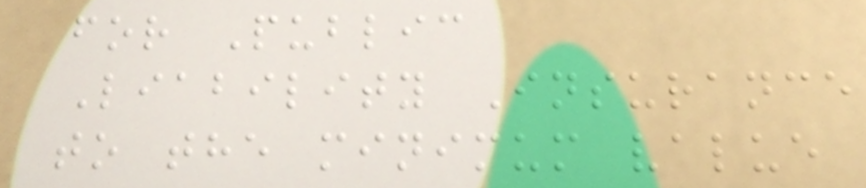for Public
Liability Insurance
to the minimum value
